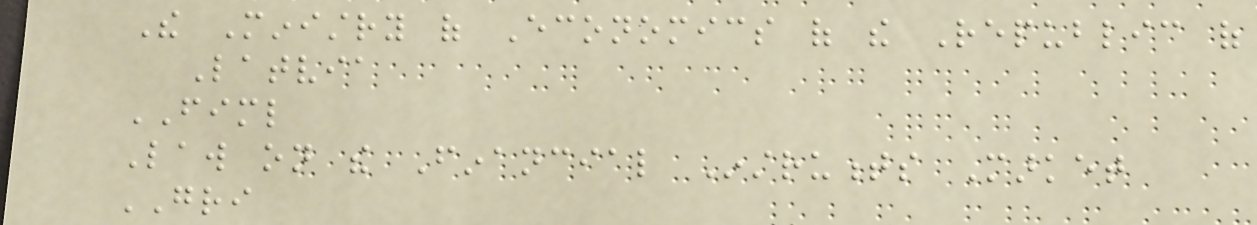The Ministry of Economics of the Republic of
Latvia
FIML
Law on the Financial Instruments Market
GRI
